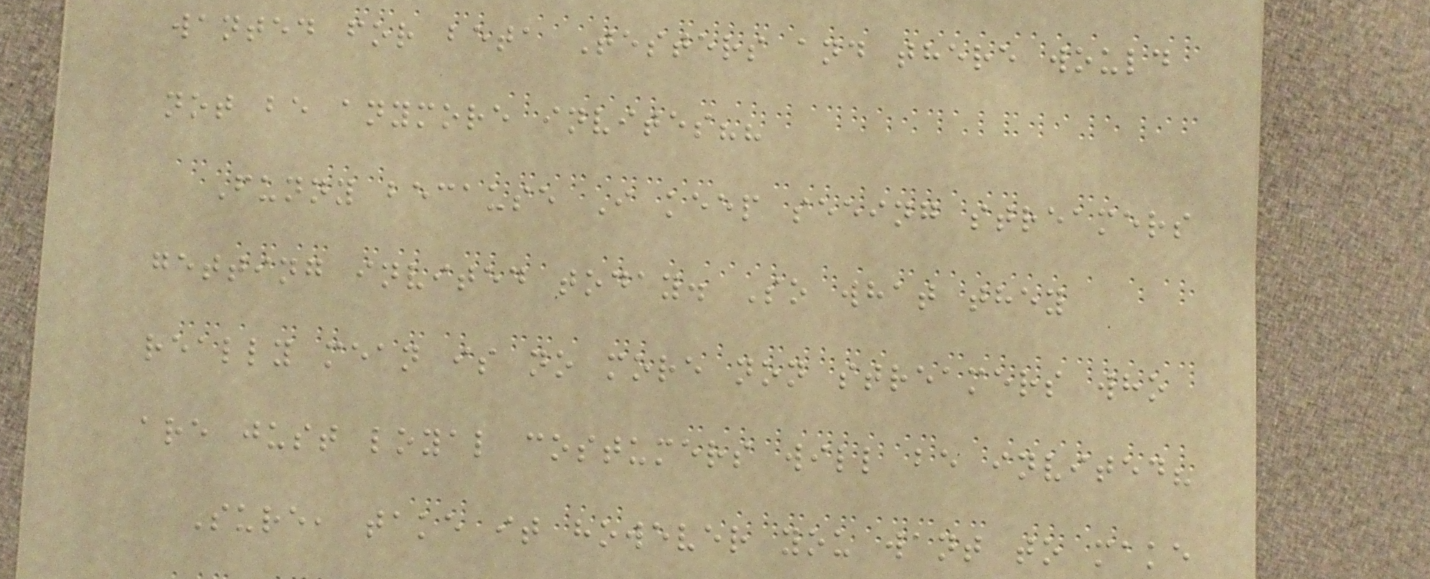wanted for beta Testers and there would
not be anymore invites??
Funny because I keep seeing streamers
getting invited today. So what they
really mean is no more non streamers who
are just loyal costumers will be invited?
Sure, take it however you want to make
